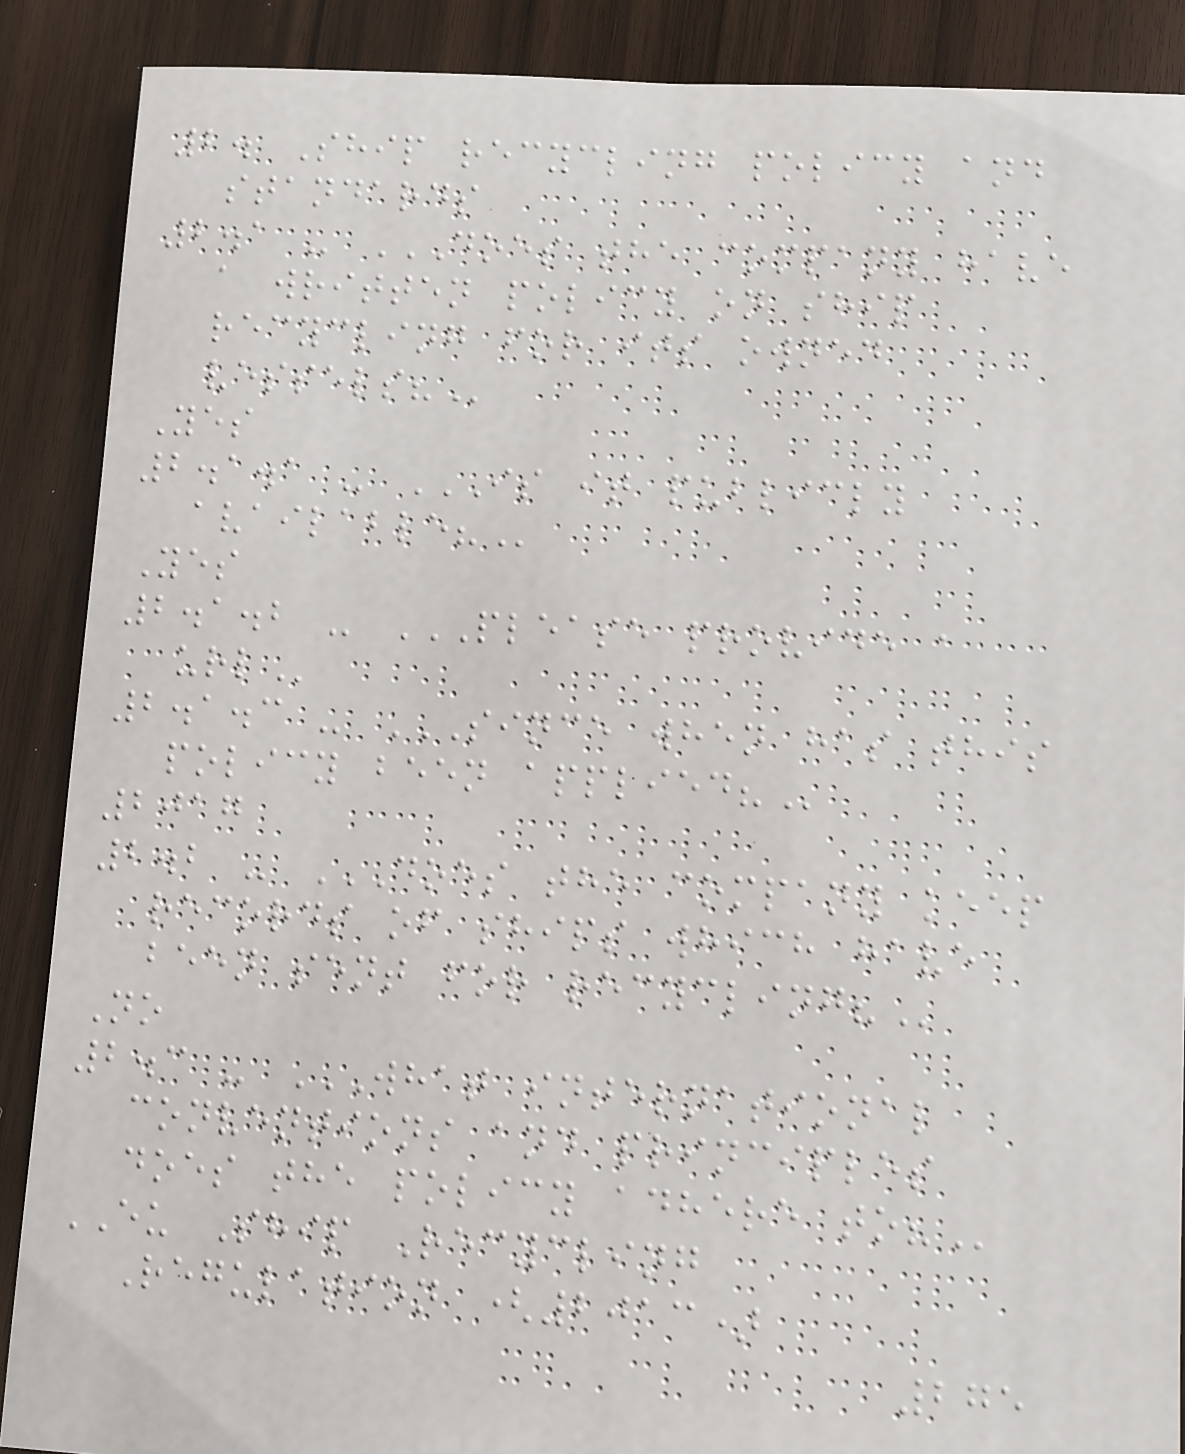2. Ship recycling policy and
standards
2.1 - DOES THE COMPANY HAVE
A WRITTEN POLICY ON SHIP
RECYCLING FOR ITS OWNED
VESSELS?
Yes
2.1.1 - IS IT PUBLICLY
AVAILABLE?
Yes
2.1.2 - PLEASE PROVIDE A
URL
2.1.3 - SINCE WHEN HAS THIS
POLICY BEEN APPLIED?
2017
2.2 - DOES THE COMPANY KEEP
RECORDS OF SHIPS WHICH HAVE
BEEN SENT FOR RECYCLING?
No
2.3 - WHAT INTERNATIONAL
CONVENTIONS AND PRINCIPLES
DOES THE POLICY ADHERE TO?
EU Ship Recycling
Regulation (2013)
275
